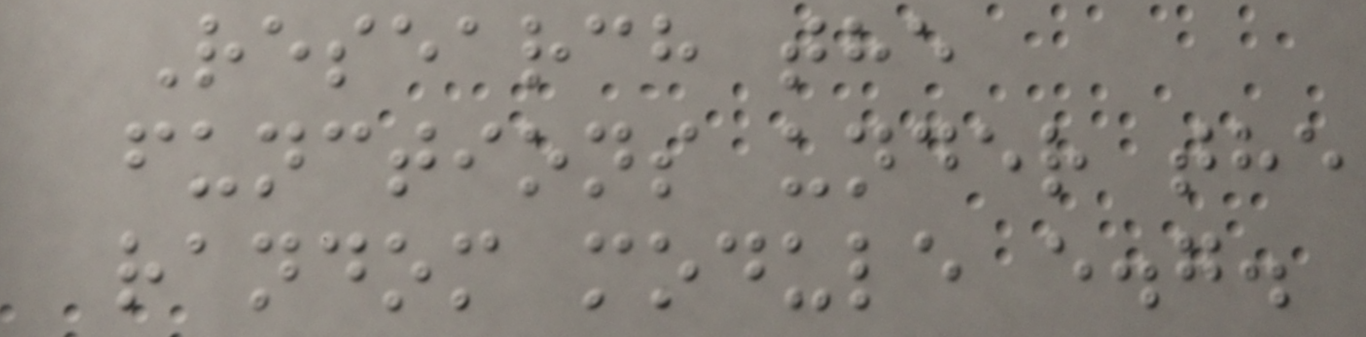Research the
functions under the
random module e.g.
